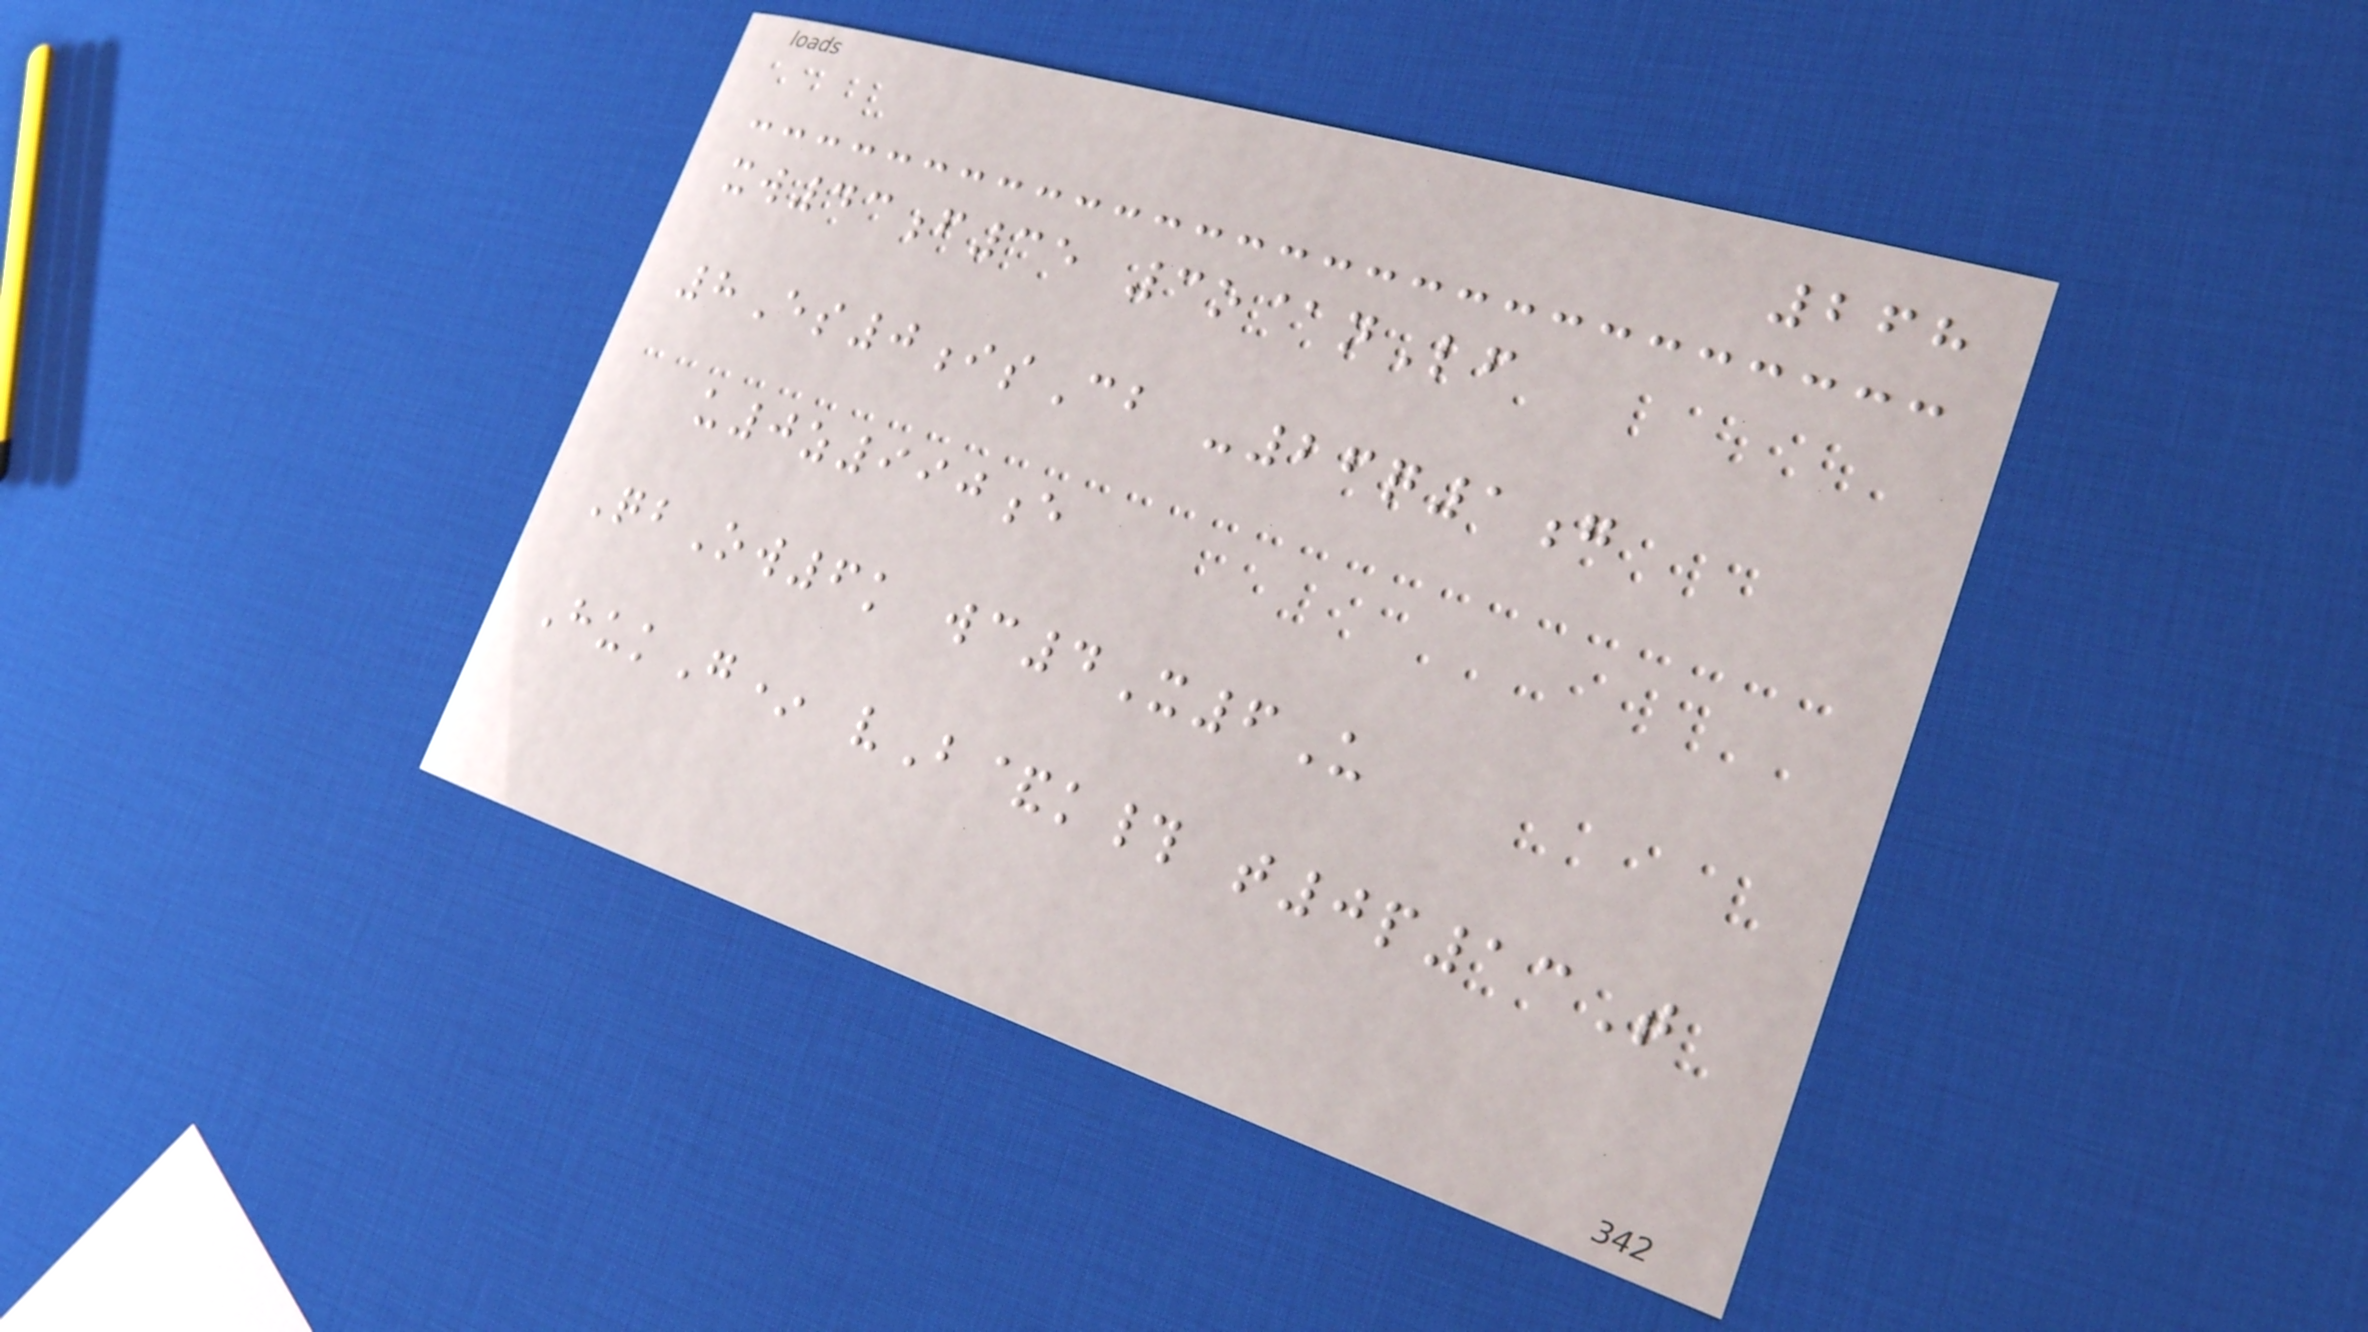268
xw43f35 3o@nLf
8Es0isCb -26q1g
u0z990e
QbOw6k wc4X6U
HukG* vB&k# t0p13T
